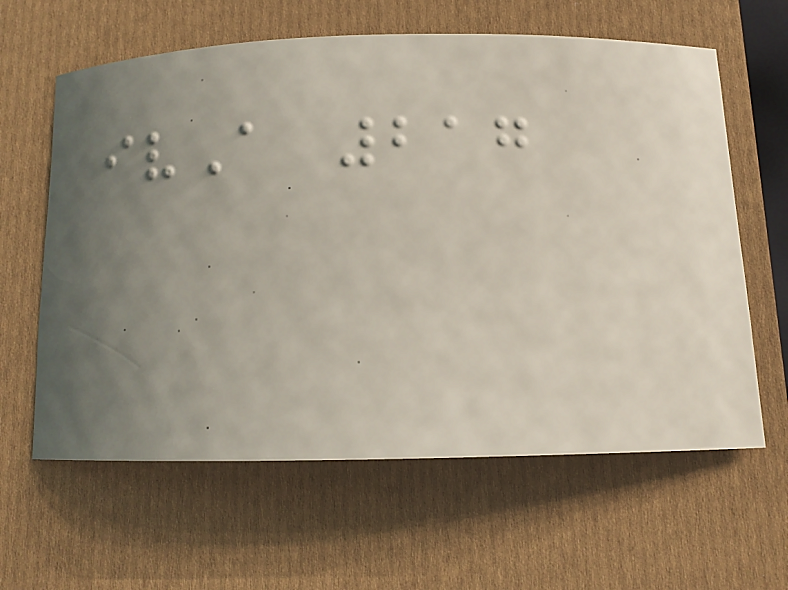ivA 217
